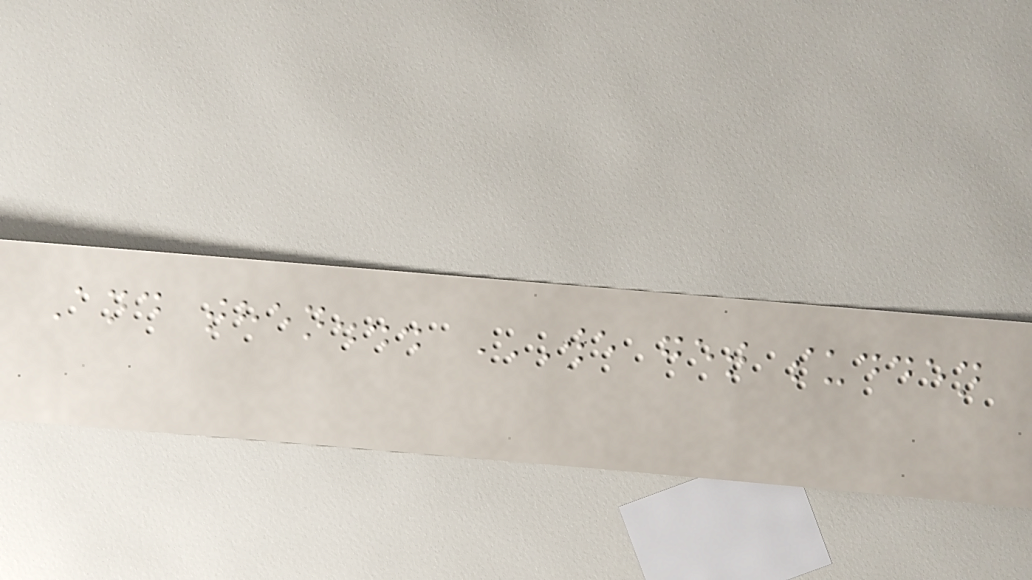And then... WE GET SUDDEN
